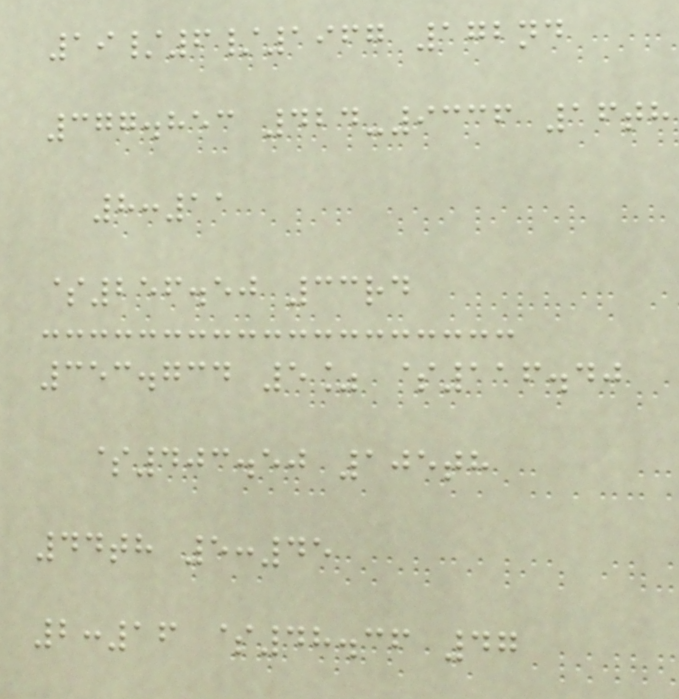19/6/1967 172nd
377.853 424-9336 16th
8:11
$256.50 33rd
353.734 5% $116.40
$403.50 105th
44th 5:45
2:16 $48.36 47
